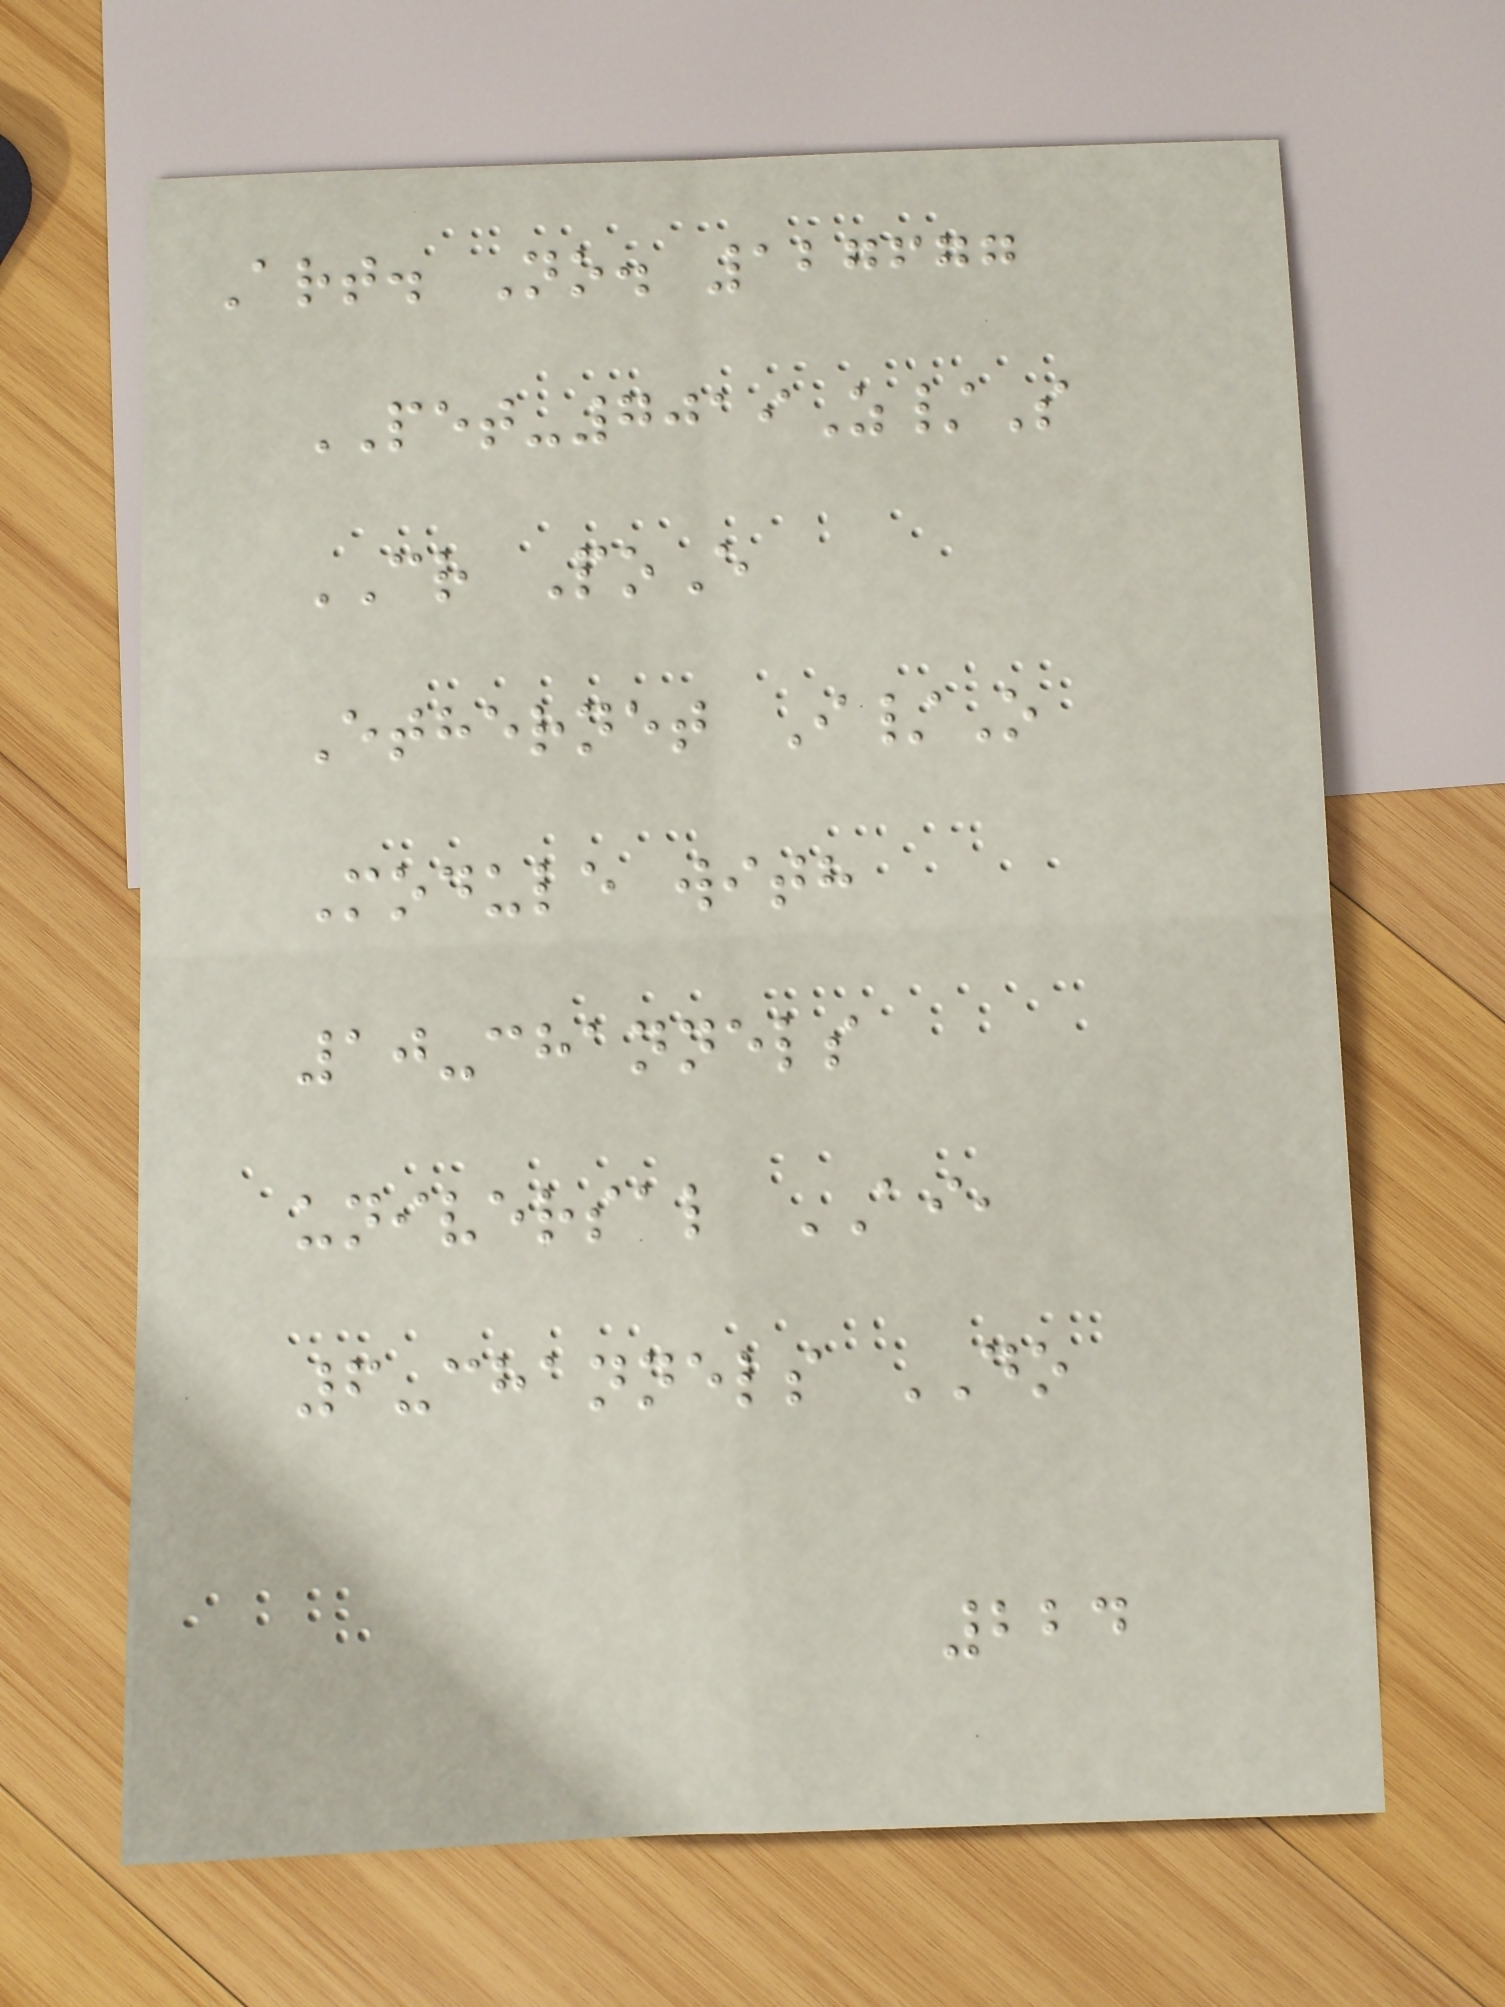Art. No. 127677
PET-7019Z/S
CR PoE
Ethernet I/O
Module with
10-channels
universal AI,
6-channels DO
224
